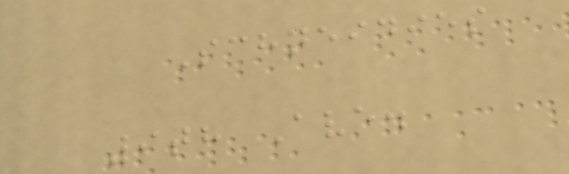Schneidies
9th Ave.
